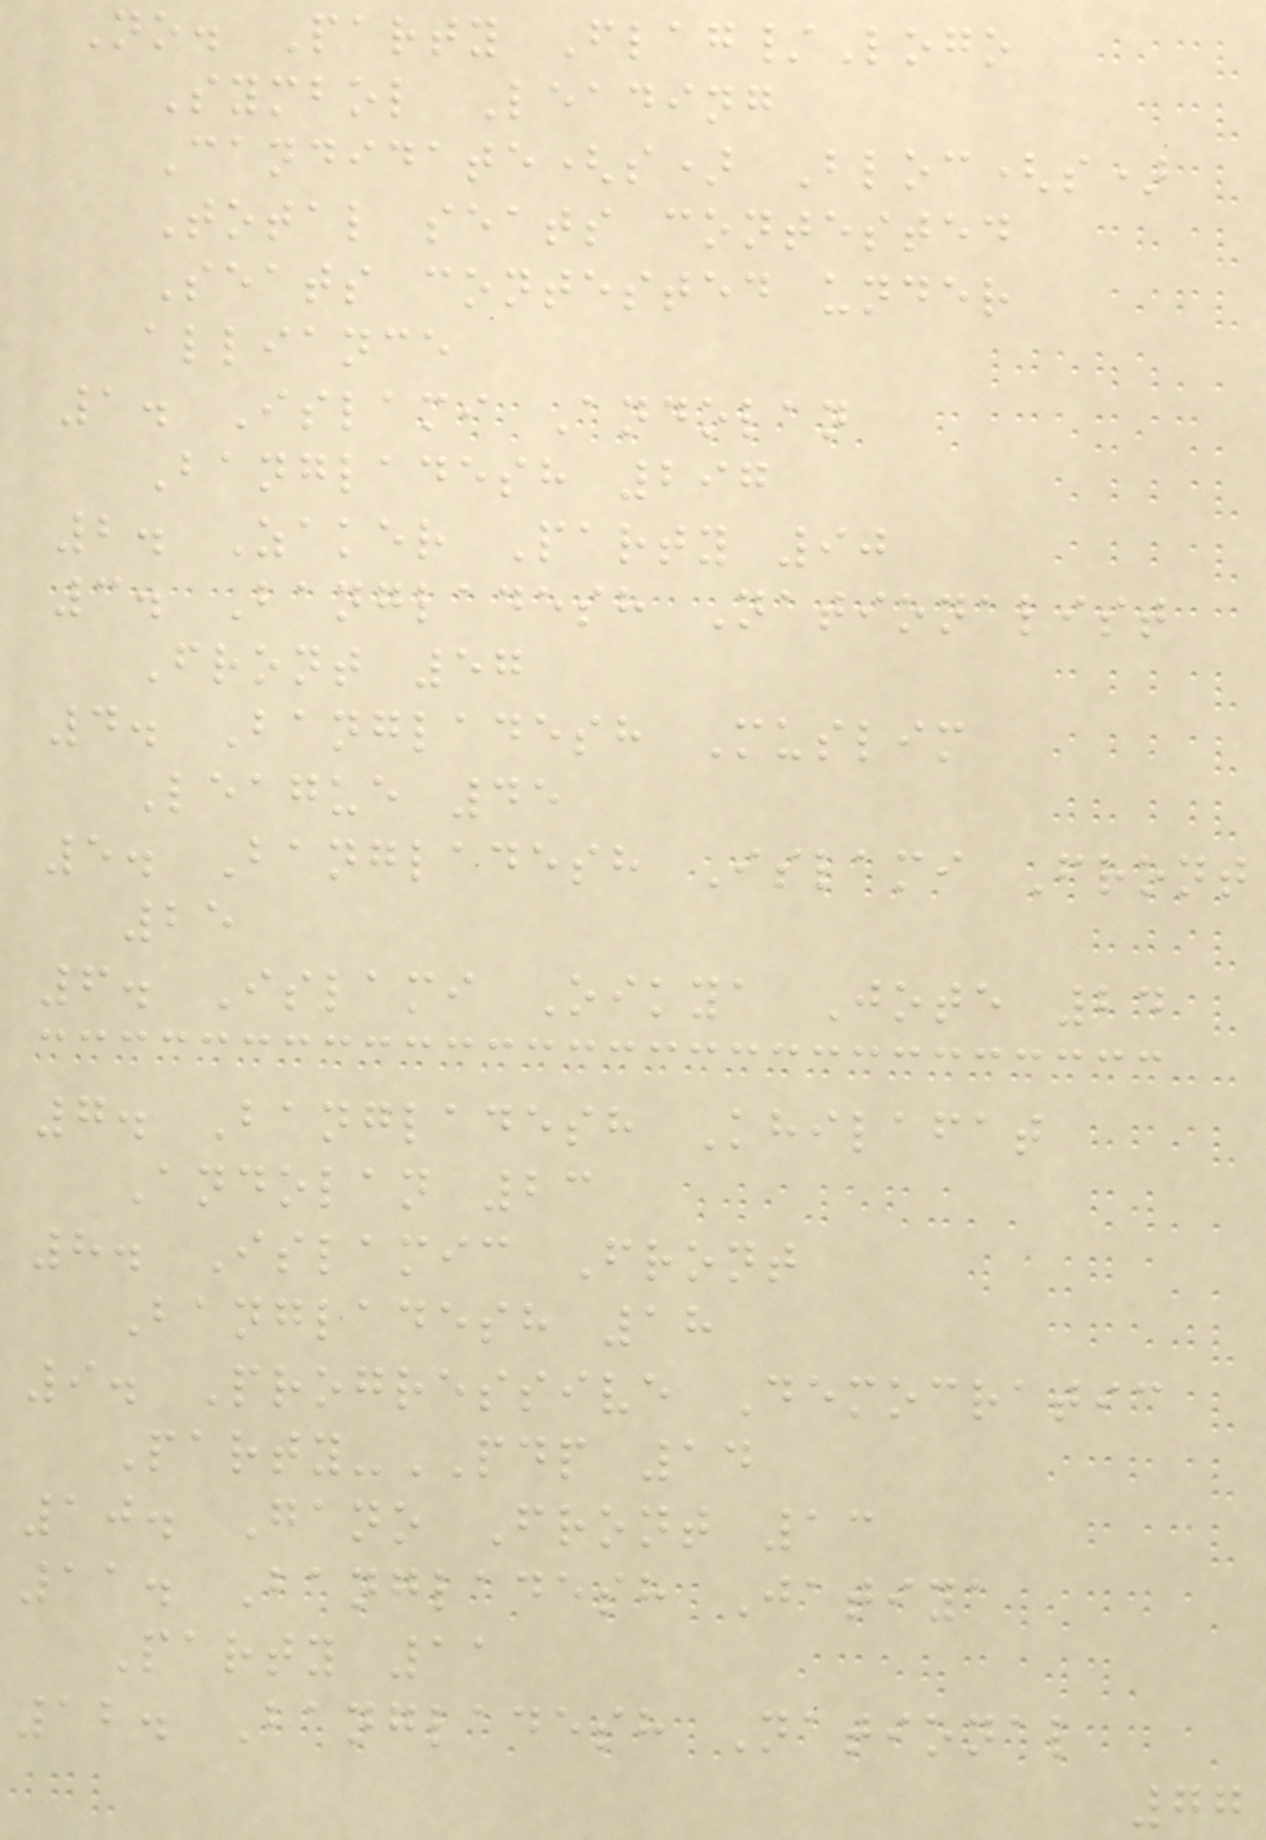No. Party Flag/Logo
Symbol Leading
Candidate(s) Bloc(s)
Total seats contested
Seats contested under
alliance
1. Islami Andolan
Bangladesh 297
2. Zaker Party 90
3. Bangladesh Nationalist
Front 57
4. Bangladesh Muslim
League 45
5. Bangladesh Islami Front
25
6. Islami Oikya Jote 24
7. Bangladesh Khilafat
Andolan 23
8. Islamic Front
Bangladesh 18
9. Progressive Democratic
Party-PDP 14
10. Gano Front 13
11. Bangladesh Jatiya
Party 11
12. Bangladesh National
77
